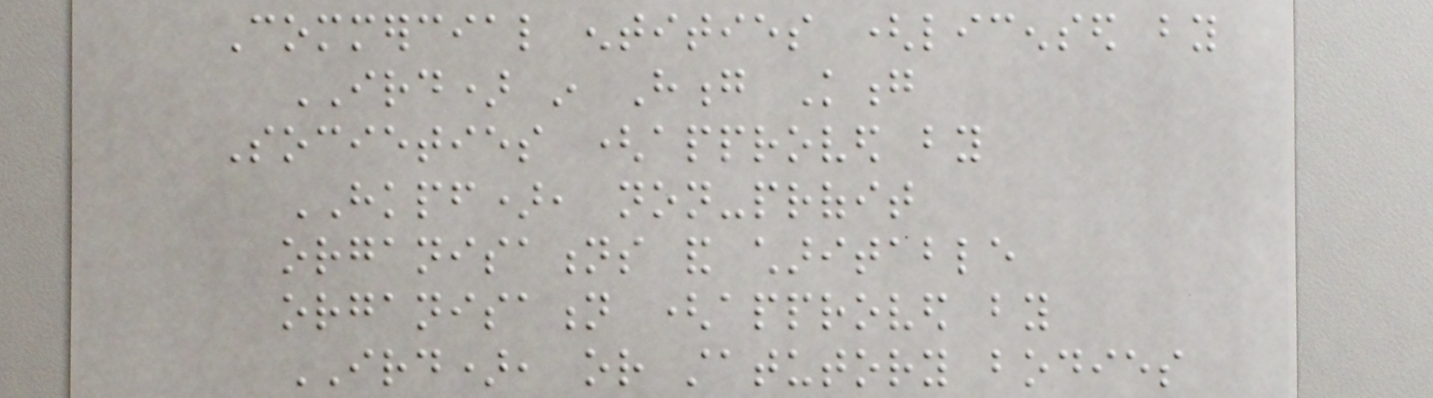Commercial entities (licensed by
IRD) in Hong Kong
Societies (approved by
HKPF), non-profit
organisations and charitable
organisation (approved by
IRD), or statutory bodies
